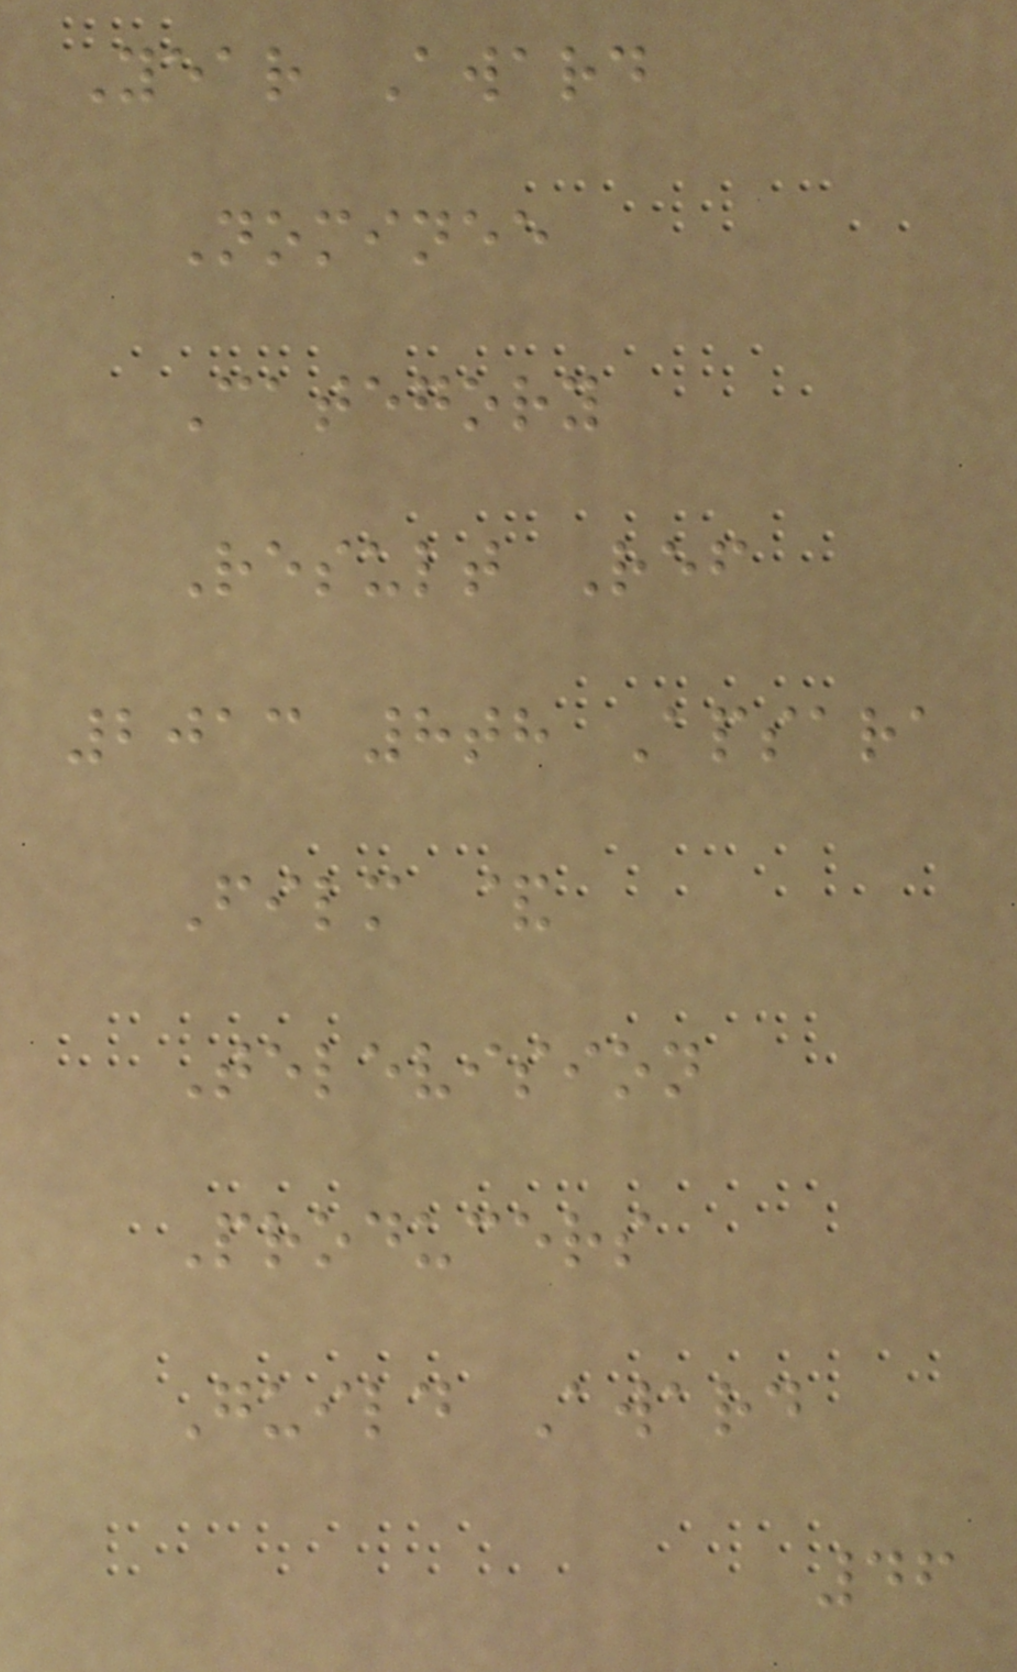Year Award
Nominee
Category
Result Ref
2013 8th Apsara
Film &
Television
Producers
Guild Award
46
